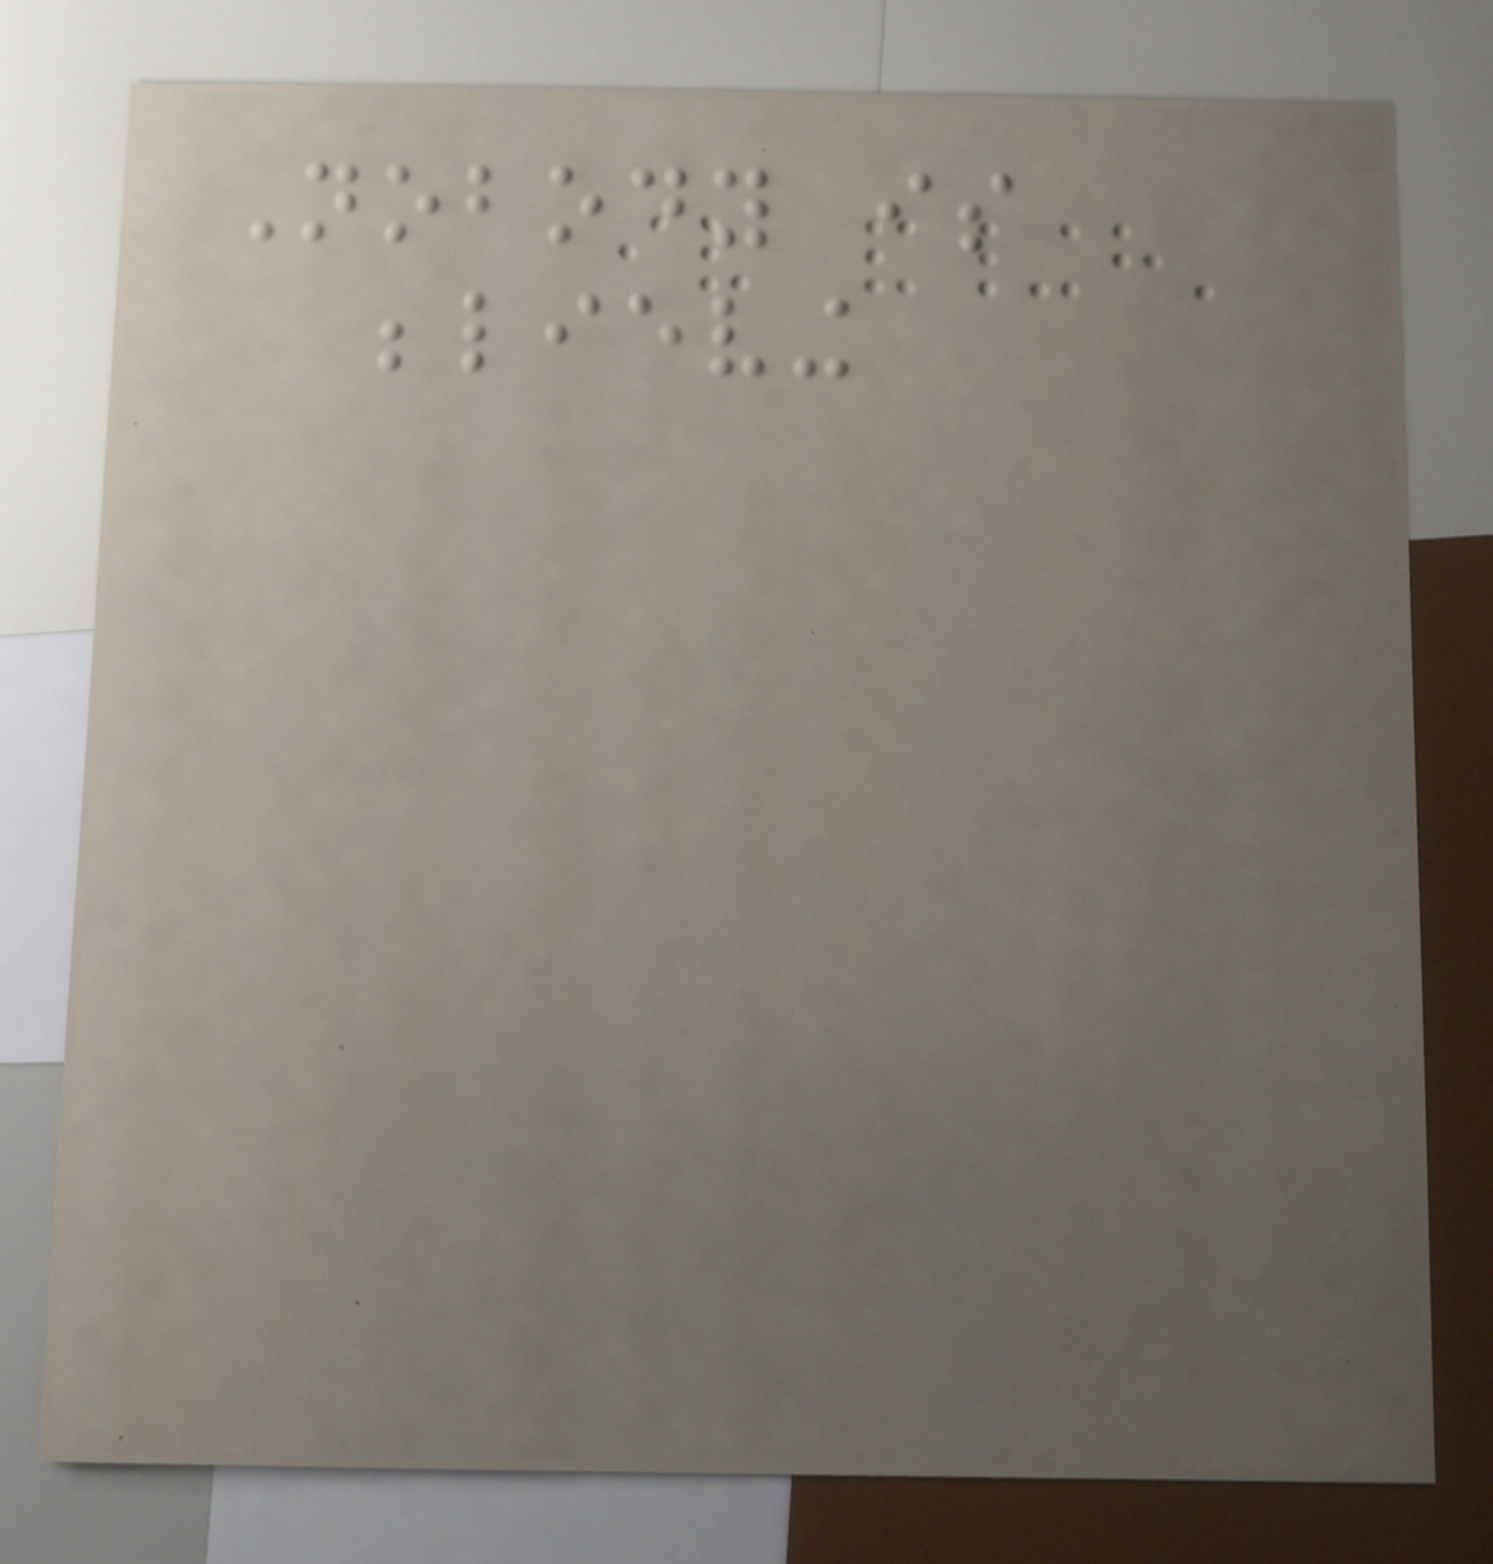Nobody is
believing
